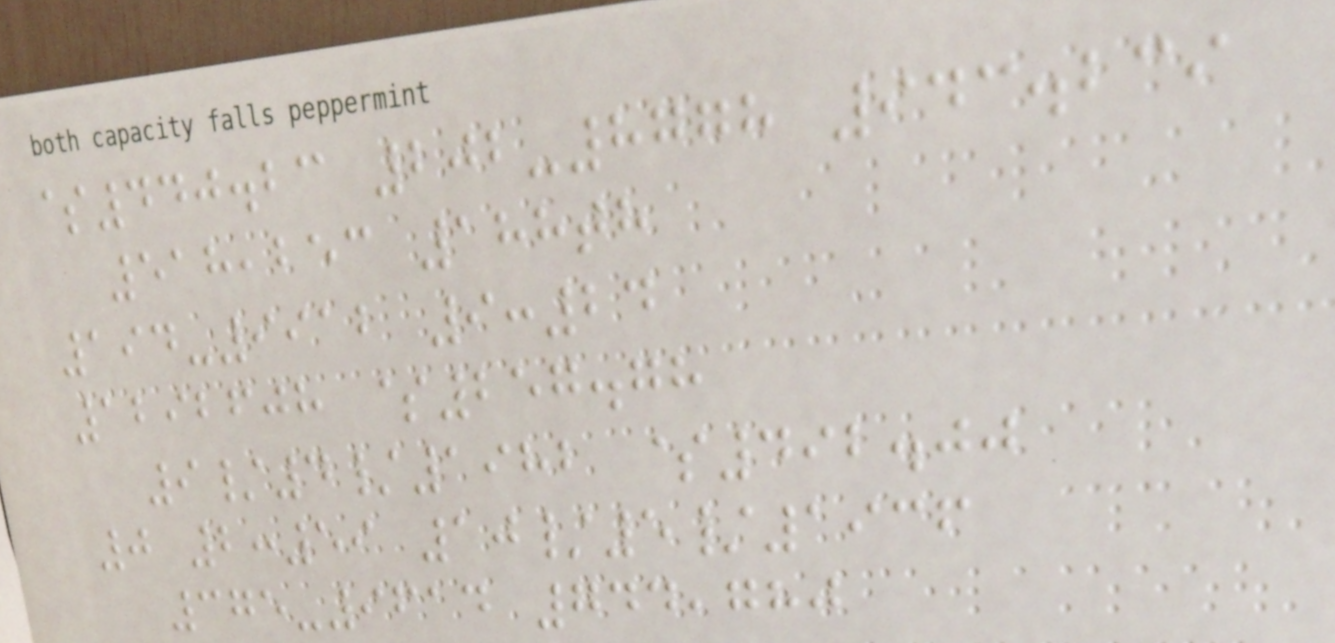$440.23 202-8778 943.239
518,253 188th
194-9912 9:24
1292608 $257.78
9/4/1982 $492.00
0 2:59 10/5/1936
375-9614 744,780
